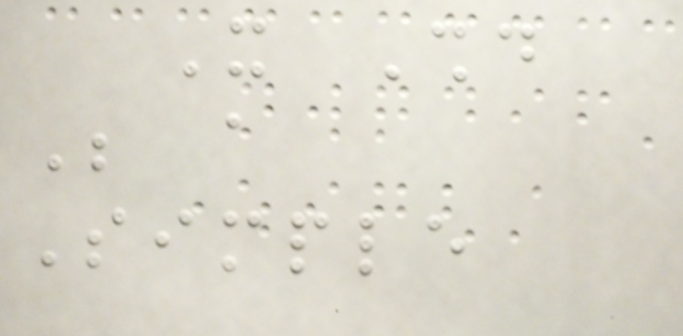It Should
Be a
Simple
